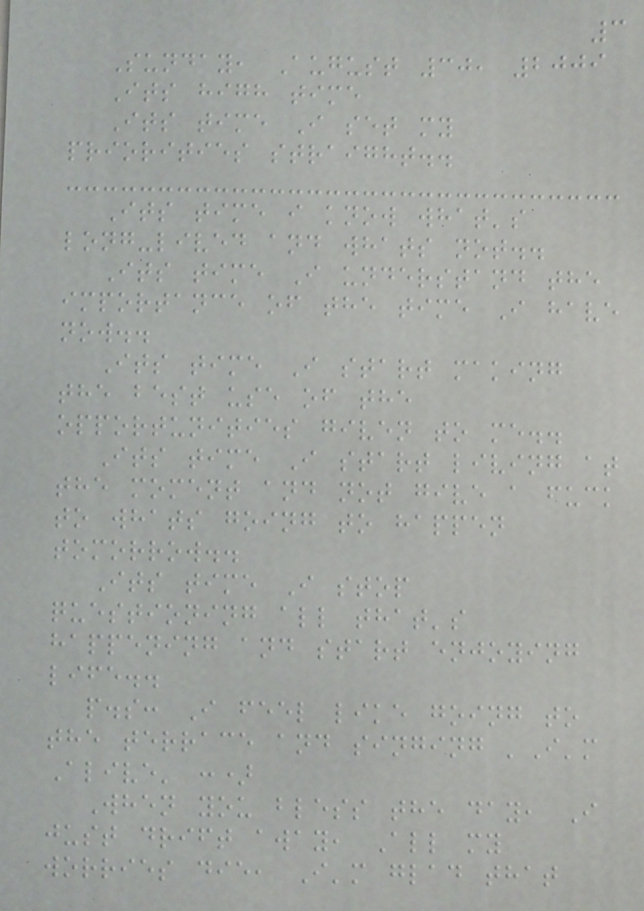3
Sunday, August 30, 2009
Its high time
Its time I set my
priorities straight..
Its time i know what's
long-lived and whats not..
Its time I understand the
importance of the time I have
now..
Its time I start making
the best use of the
opportunities given to me..
Its time I start living at
the moment and not give a fuck
to whats going to happen
tomorrow..
Its time I stop
questioning all that's
happening and start enjoying
life..
p.s: I feel like going to
the terrace and singing 'I'm
Alive' :)
When you bless the day, I
just drift away, All my
worries die, I'm glad that
